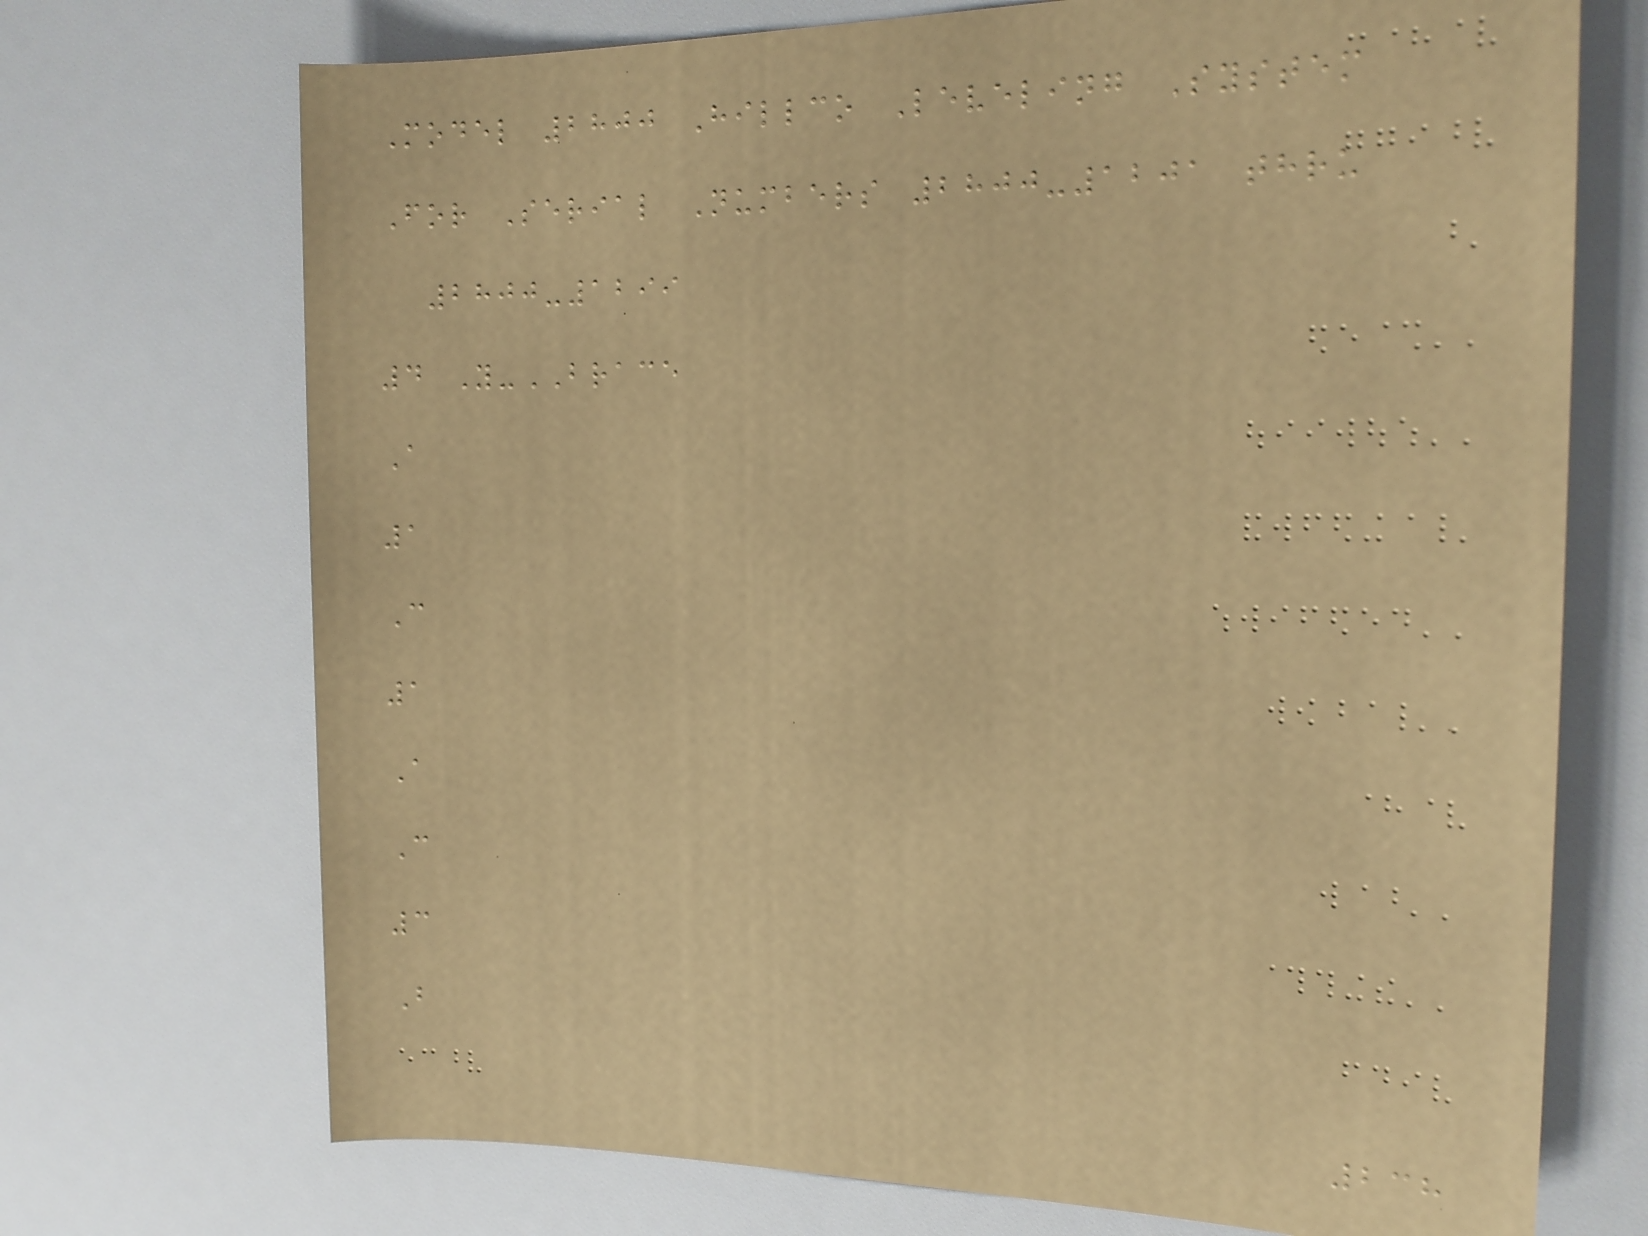Model 2800 Hillco Leveling System
For Serial Numbers 2800-1201 thru
2800-1299
4 Y-BRACE
A
1
C
1
A
C
3
B
238
